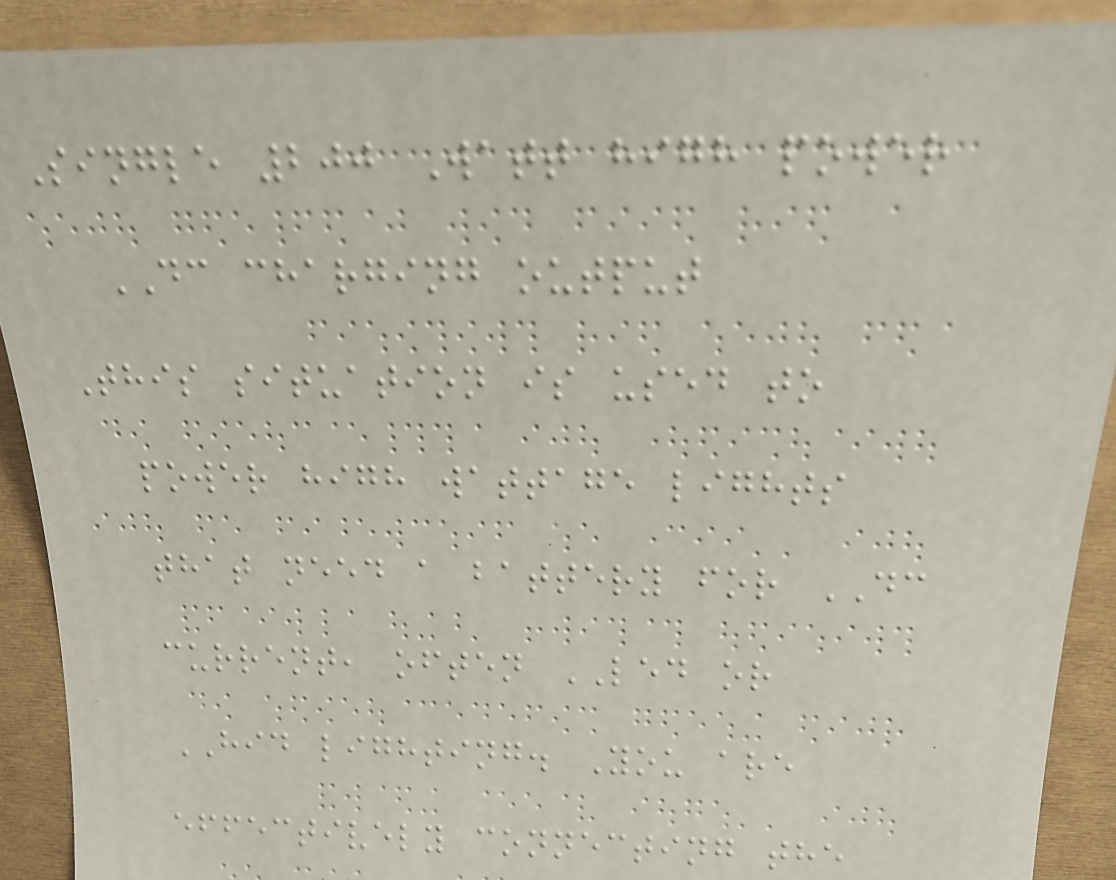Single 200 Watt high power
DC charging output
This situation is used to
power high wattage lights
that need a battery for DC
current, often LED or
HID lighting. You are
effectively connecting the
